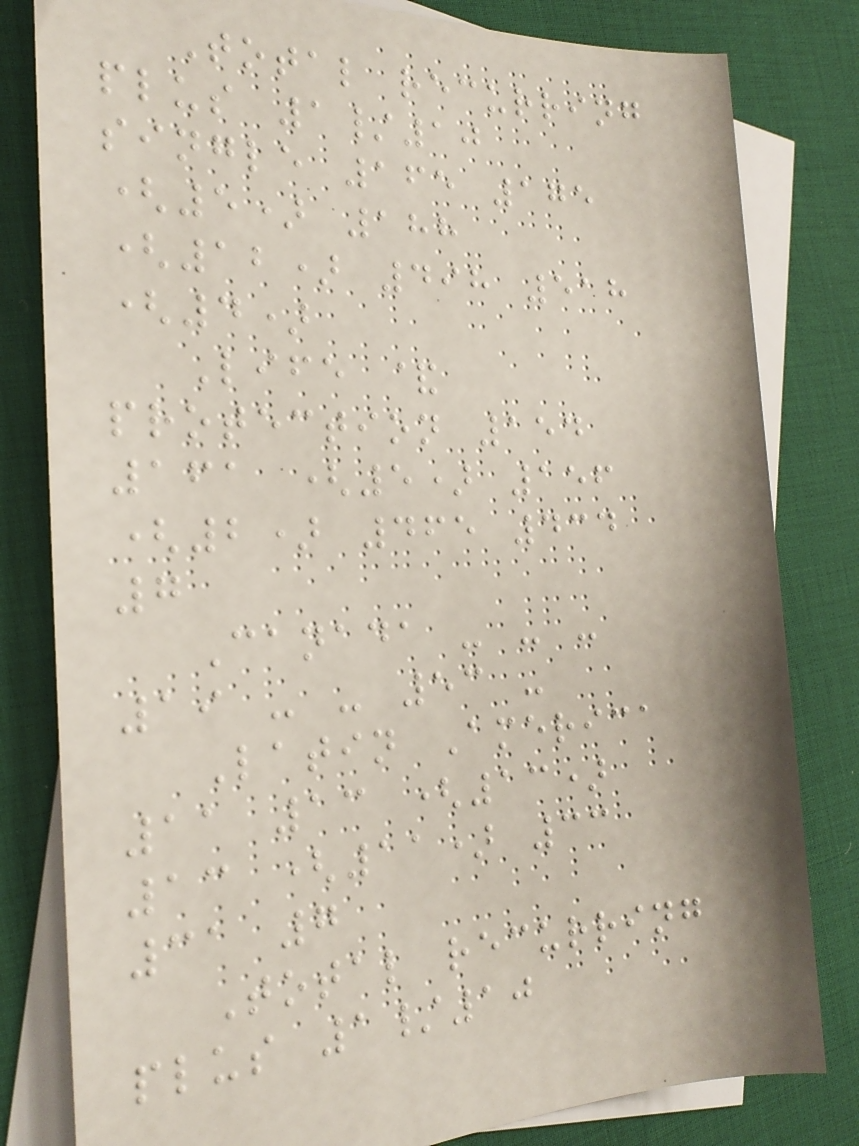Total recurring
plus 1/10
single 165 175
(5) 188
(12) 498 518
(4)
Life &
protection 154
161 (5) 156
(2) 465 434
7
Canada - - -
19 - - 53 -
Latin America
11 13 (13)
13 (11) 33
31 7
Total recurring
plus 1/10
